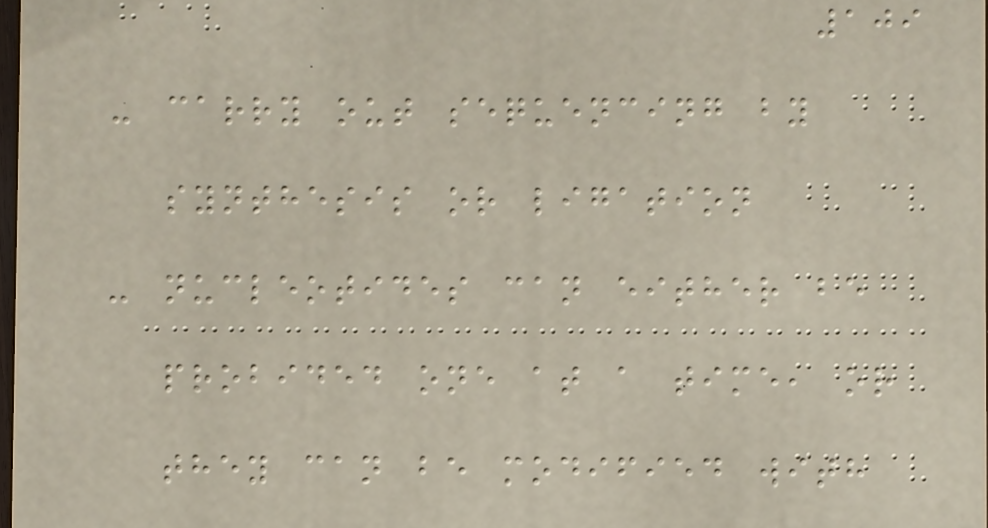109
- carry out sequencing by
synthesis or ligation
- nucleotides can either be
probided one at a time, or
they can be modified with
